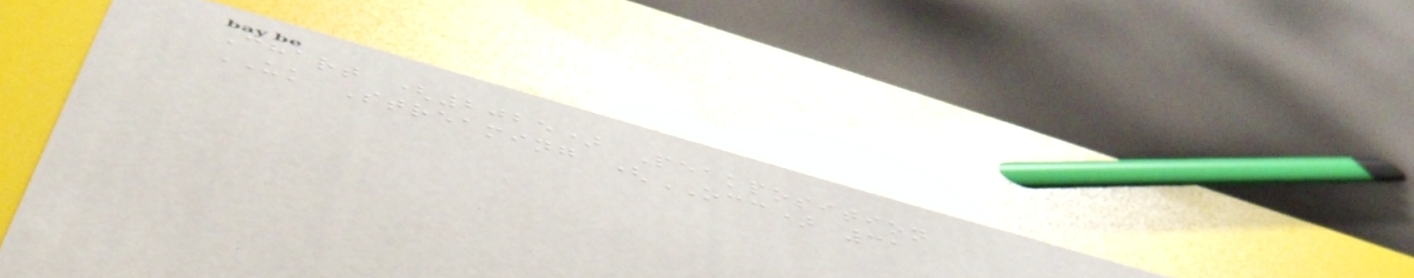Chart (2025) Peakposition
UK Streaming (OCC) 31
